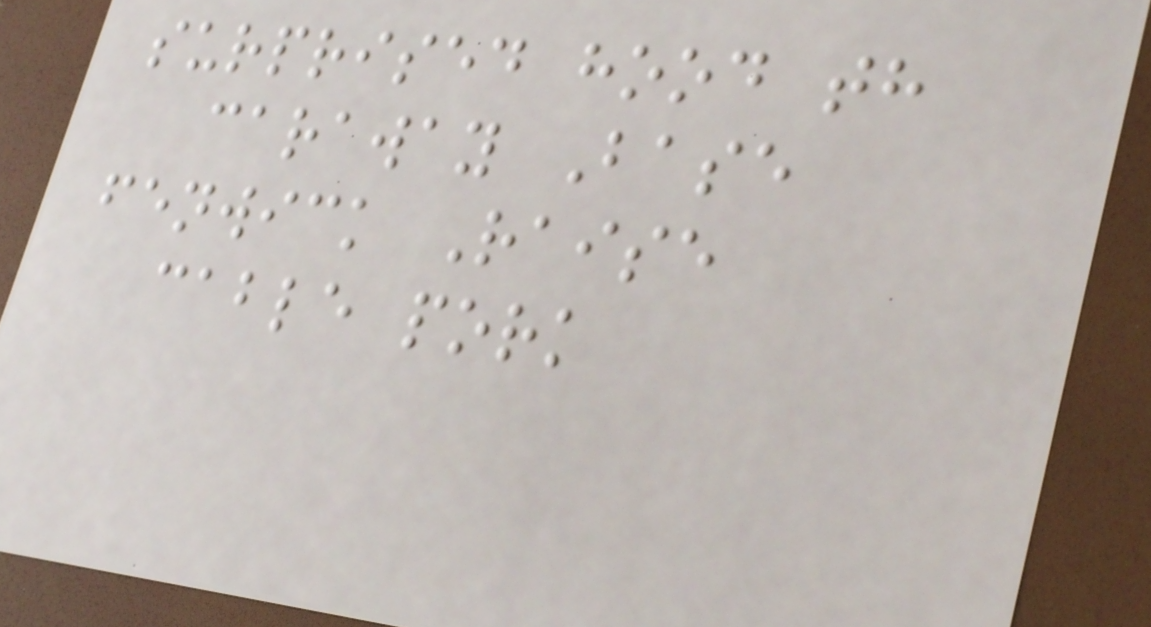surprised hood th
caraway Base
fenwick Raise
cable pork
